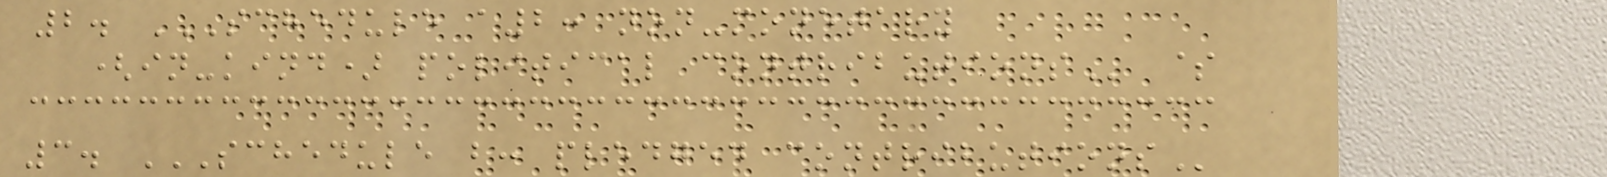2. SCHEDULE A2: NON-MONETARY
(IN-KIND) POLITICAL CONTRIBUTIONS $
3. SCHEDULE B: PLEDGED CONTRIBUTIONS
